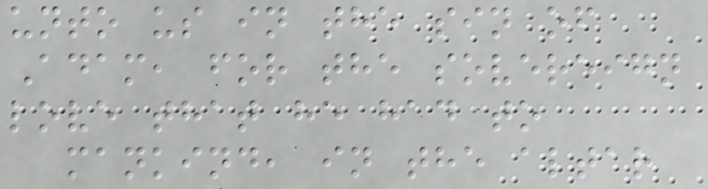unto us in the sin of
Adam, for the sovereign
love that he had to
mankind, in the altar
